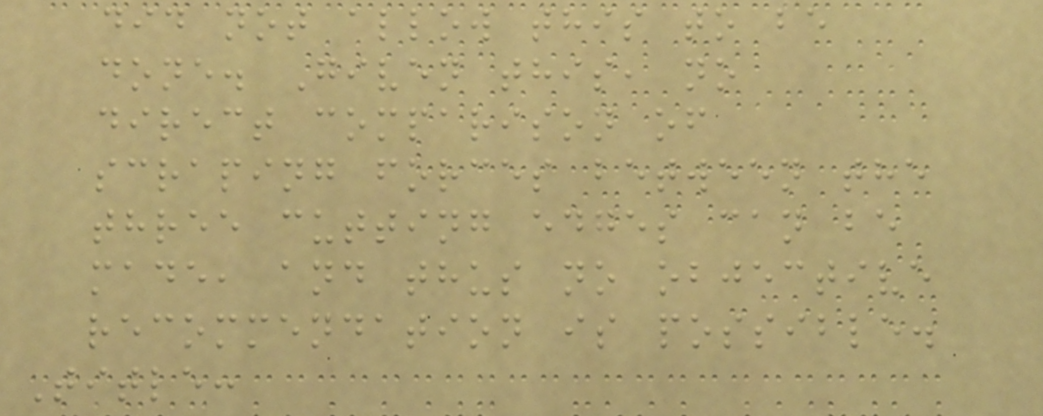did not allow this to be
done. Given this, no
direct comparison of
scraping forces between the
three cutting edges can be
made, and thus no objective
recommendation is possible.
Title:
